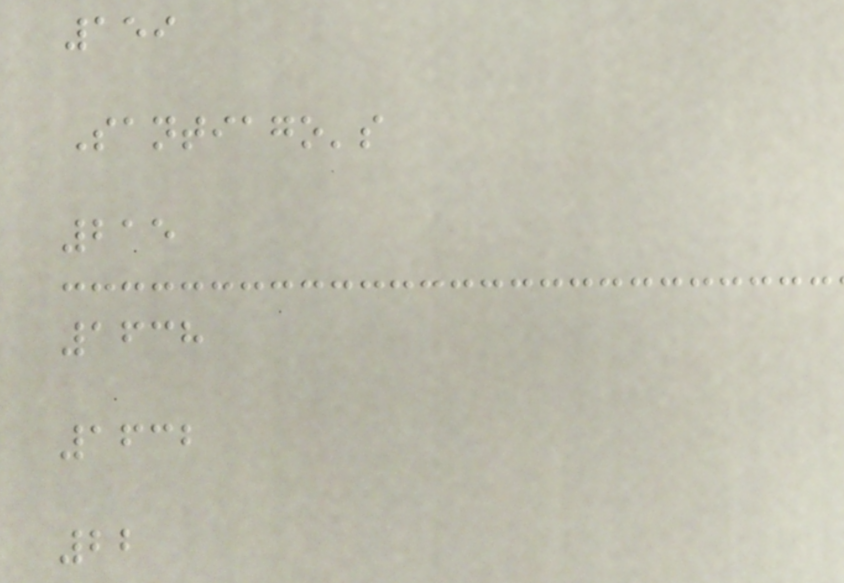159
Santiago's
215
1638
1632
22
